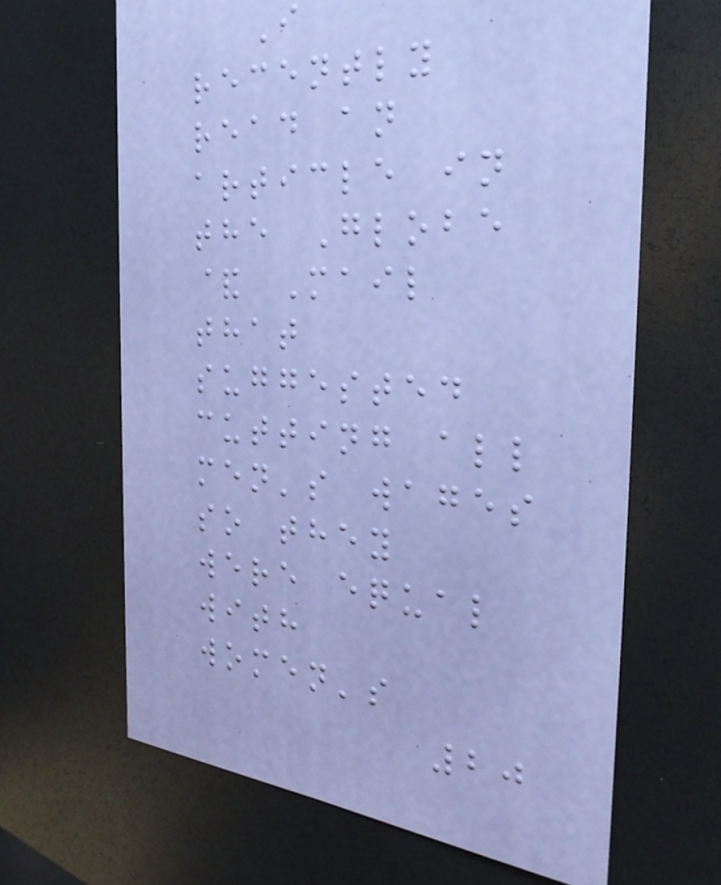I
recently
read an
article in
the Globe
& Mail
that
suggested
cutting all
men's wages
so they
were equal
with
women's
20
